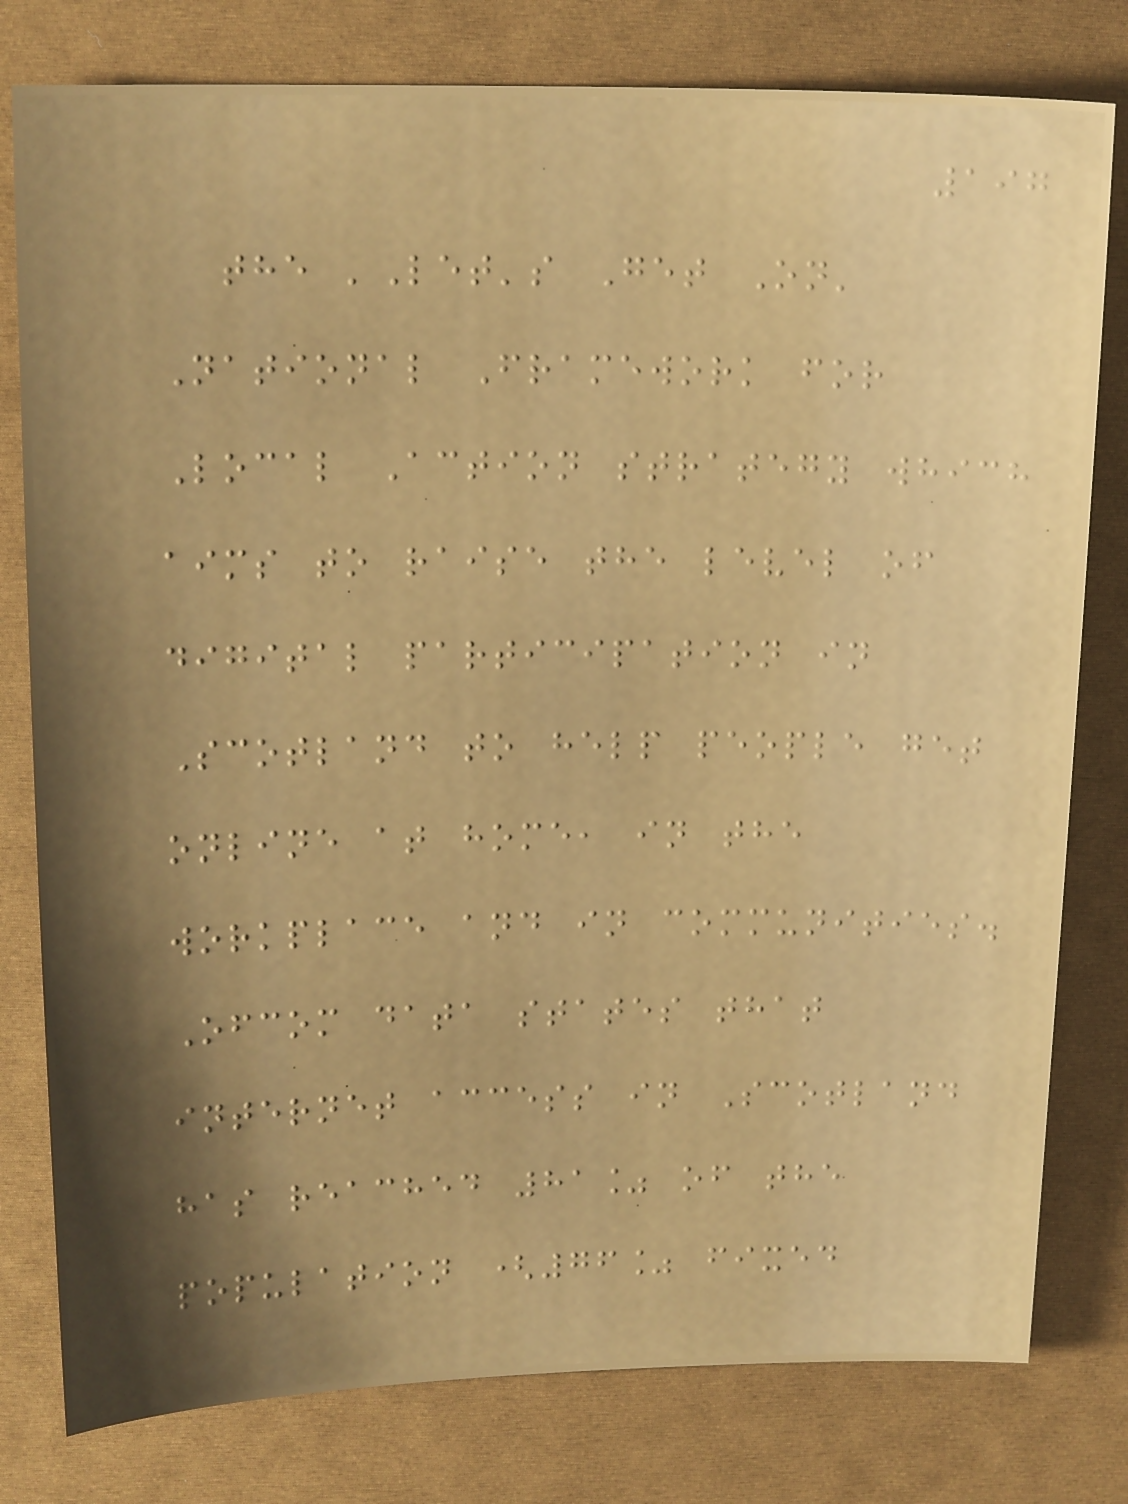197
the 'Let's Get On'
National Framework for
Local Action strategy which
aims to raise the level of
digital participation in
Scotland to help people get
online at home, in the
workplace and in communities.
Ofcom data states that
internet access in Scotland
has reached 81% of the
population (76% fixed
